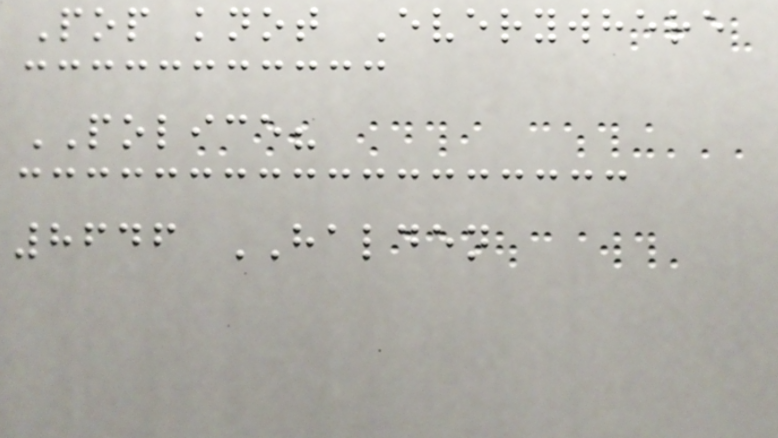Pop knot Everywhere
POLICE?
8646 HALDEN
